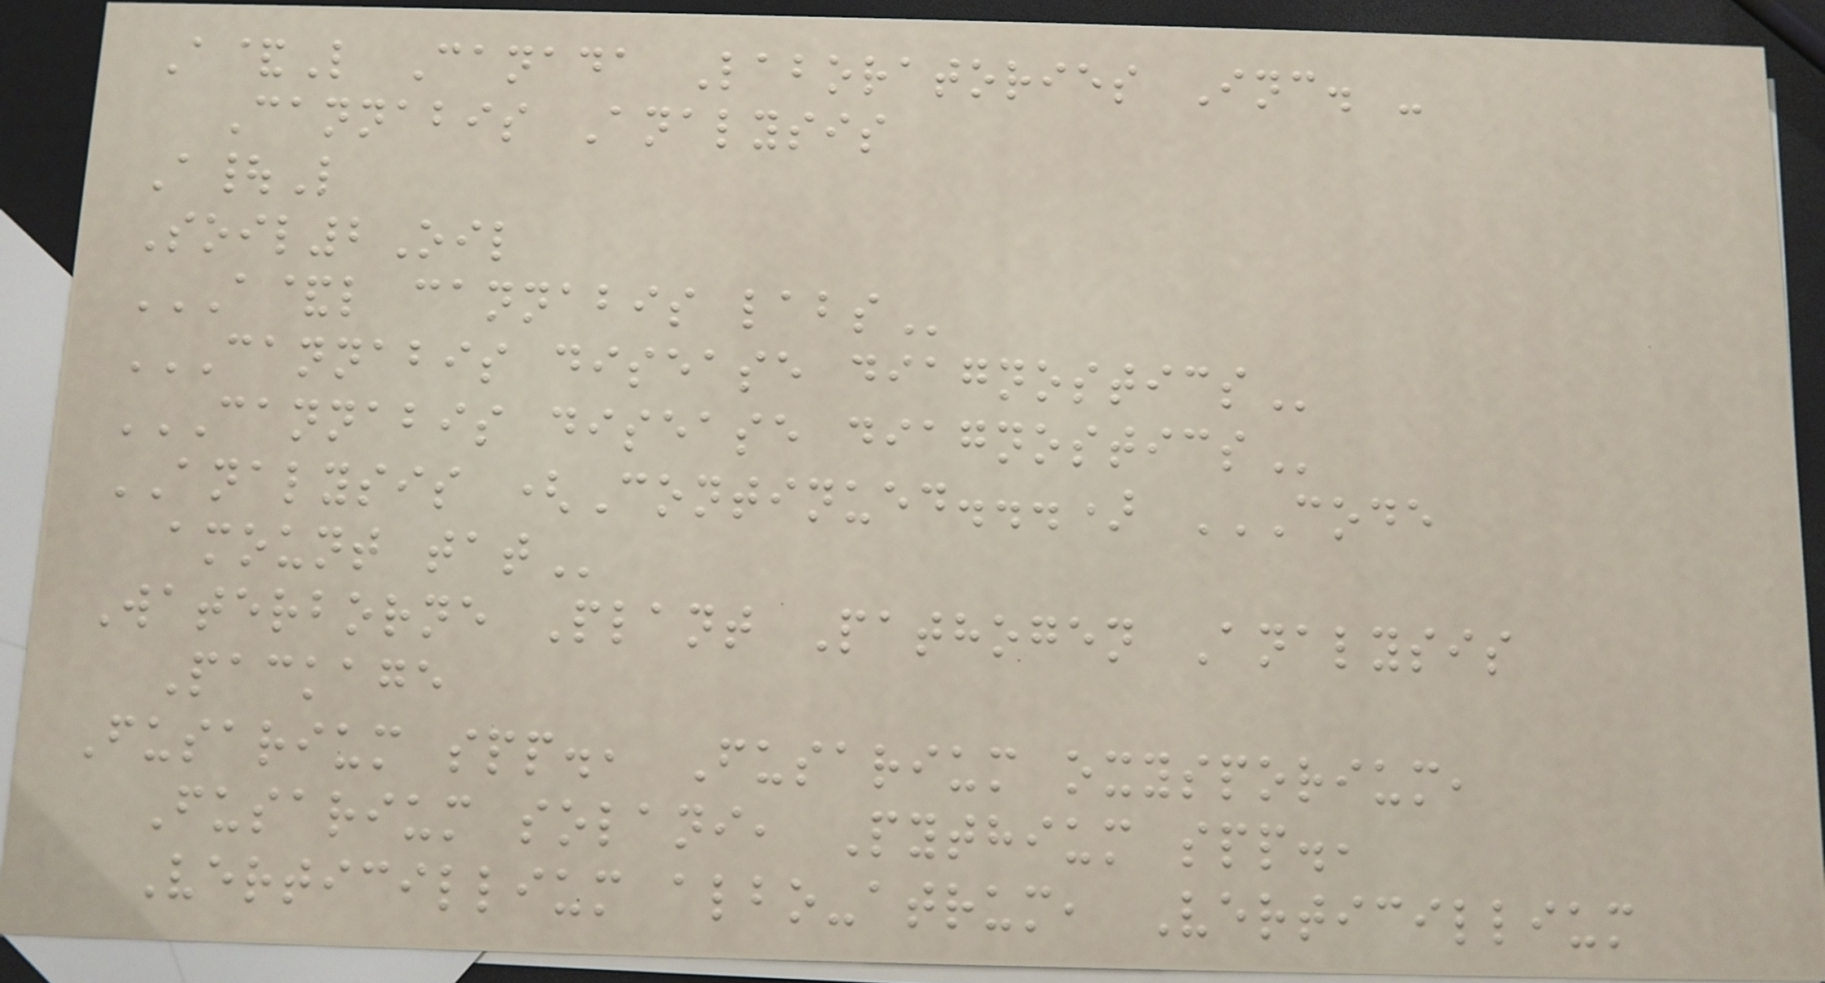A&L Canada Laboratories Inc. -
Cannabis Analysis
A|L
Soil2Oil
A&L CANNABIS LABS
CANNABIS DISEASE DIAGNOSTICS
CANNABIS DISEASE DIAGNOSTICS
ANALYSIS (Continued...) CODE
AMOUNT TAT
Waterborne Plant Pathogen Analysis
Package
Fusarium spp., Fusarium oxysporium,
Fusarium solani, Pythium spp.,
Verticillium albo-atrum, Verticillium
